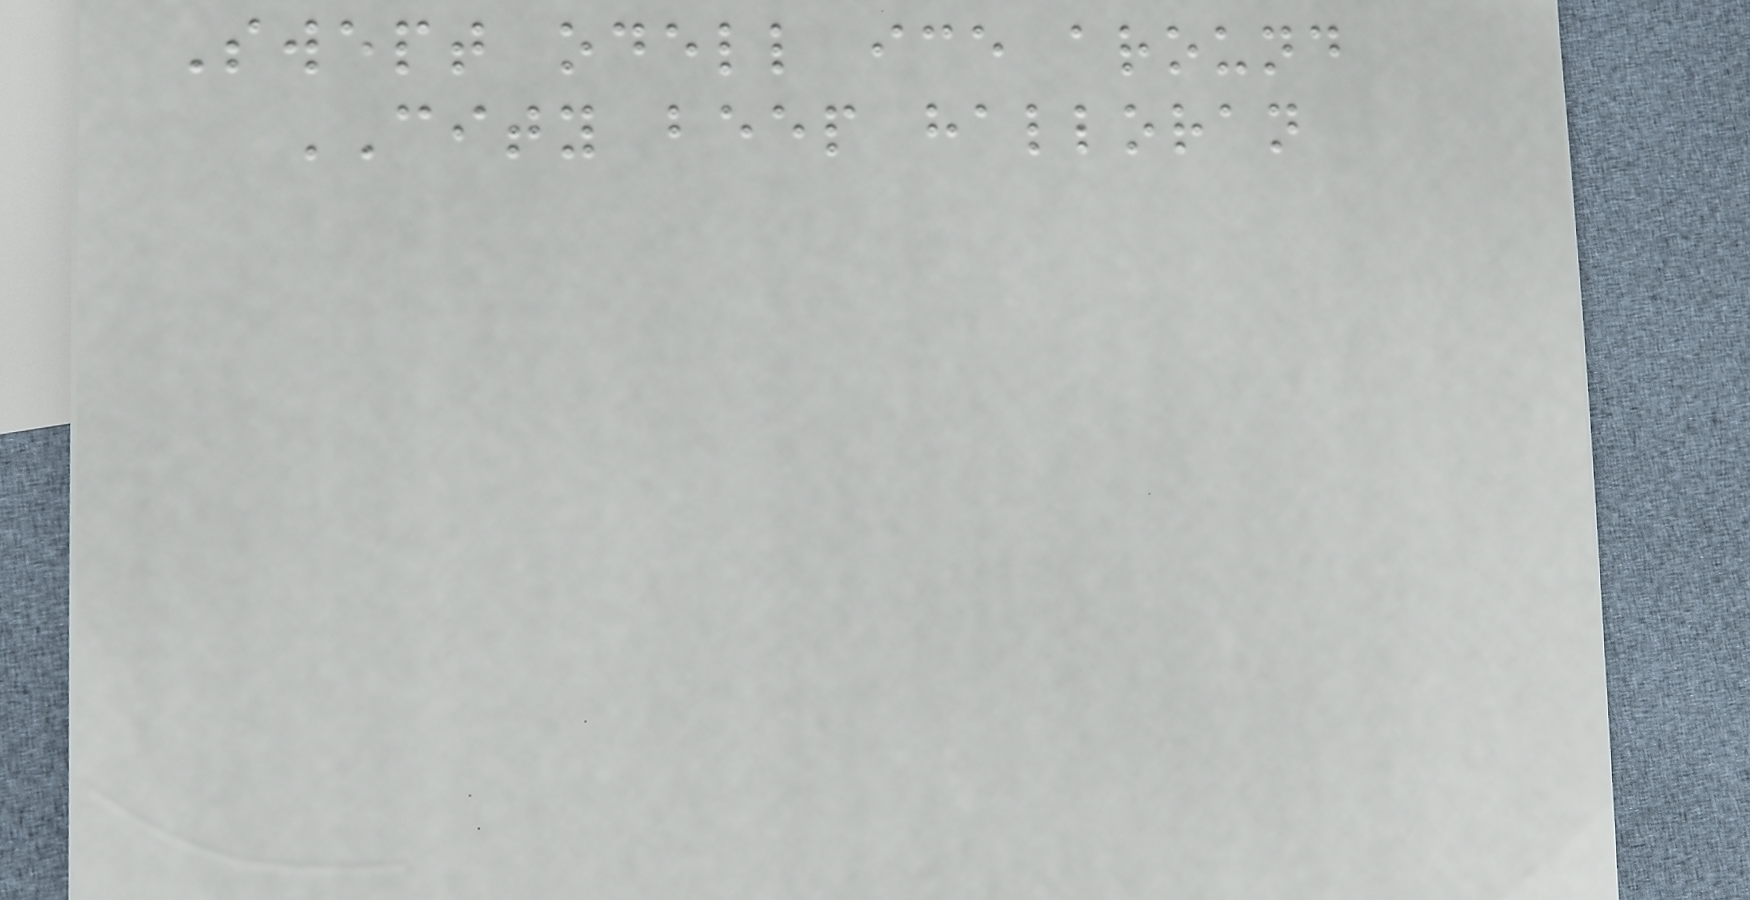Swept odell ice around
CITY beep halloran
